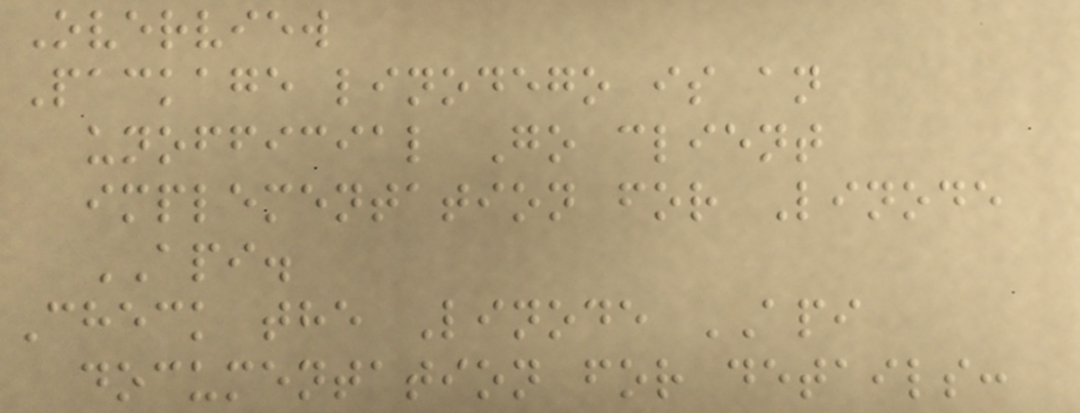Overview
Package linodego is an
unofficial Go client
implementation for Linode
API.
Check the Linode API
documentation for details:
